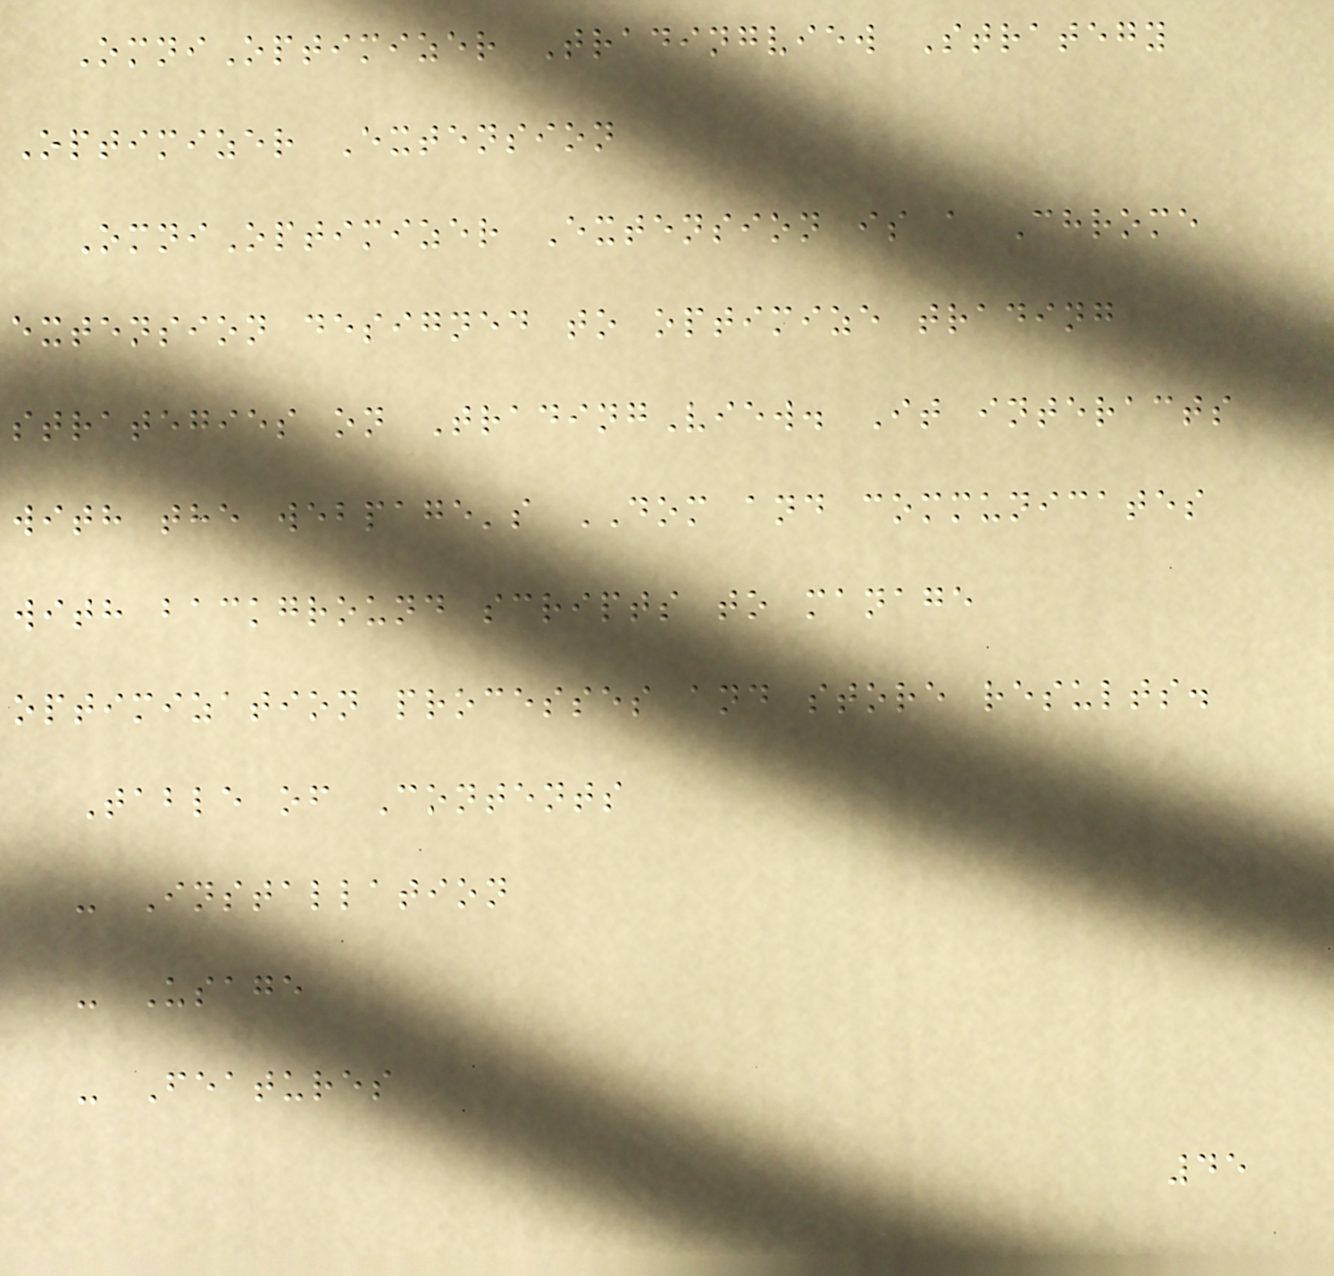OmniOptimizer Tradingview Strategy
Optimizer Extension
OmniOptimizer Extension is a Chrome
extension designed to optimize trading
strategies on TradingView. It interacts
with the webpage's DOM and communicates
with background scripts to manage
optimization processes and store results.
Table of Contents
- Installation
- Usage
- Features
45
